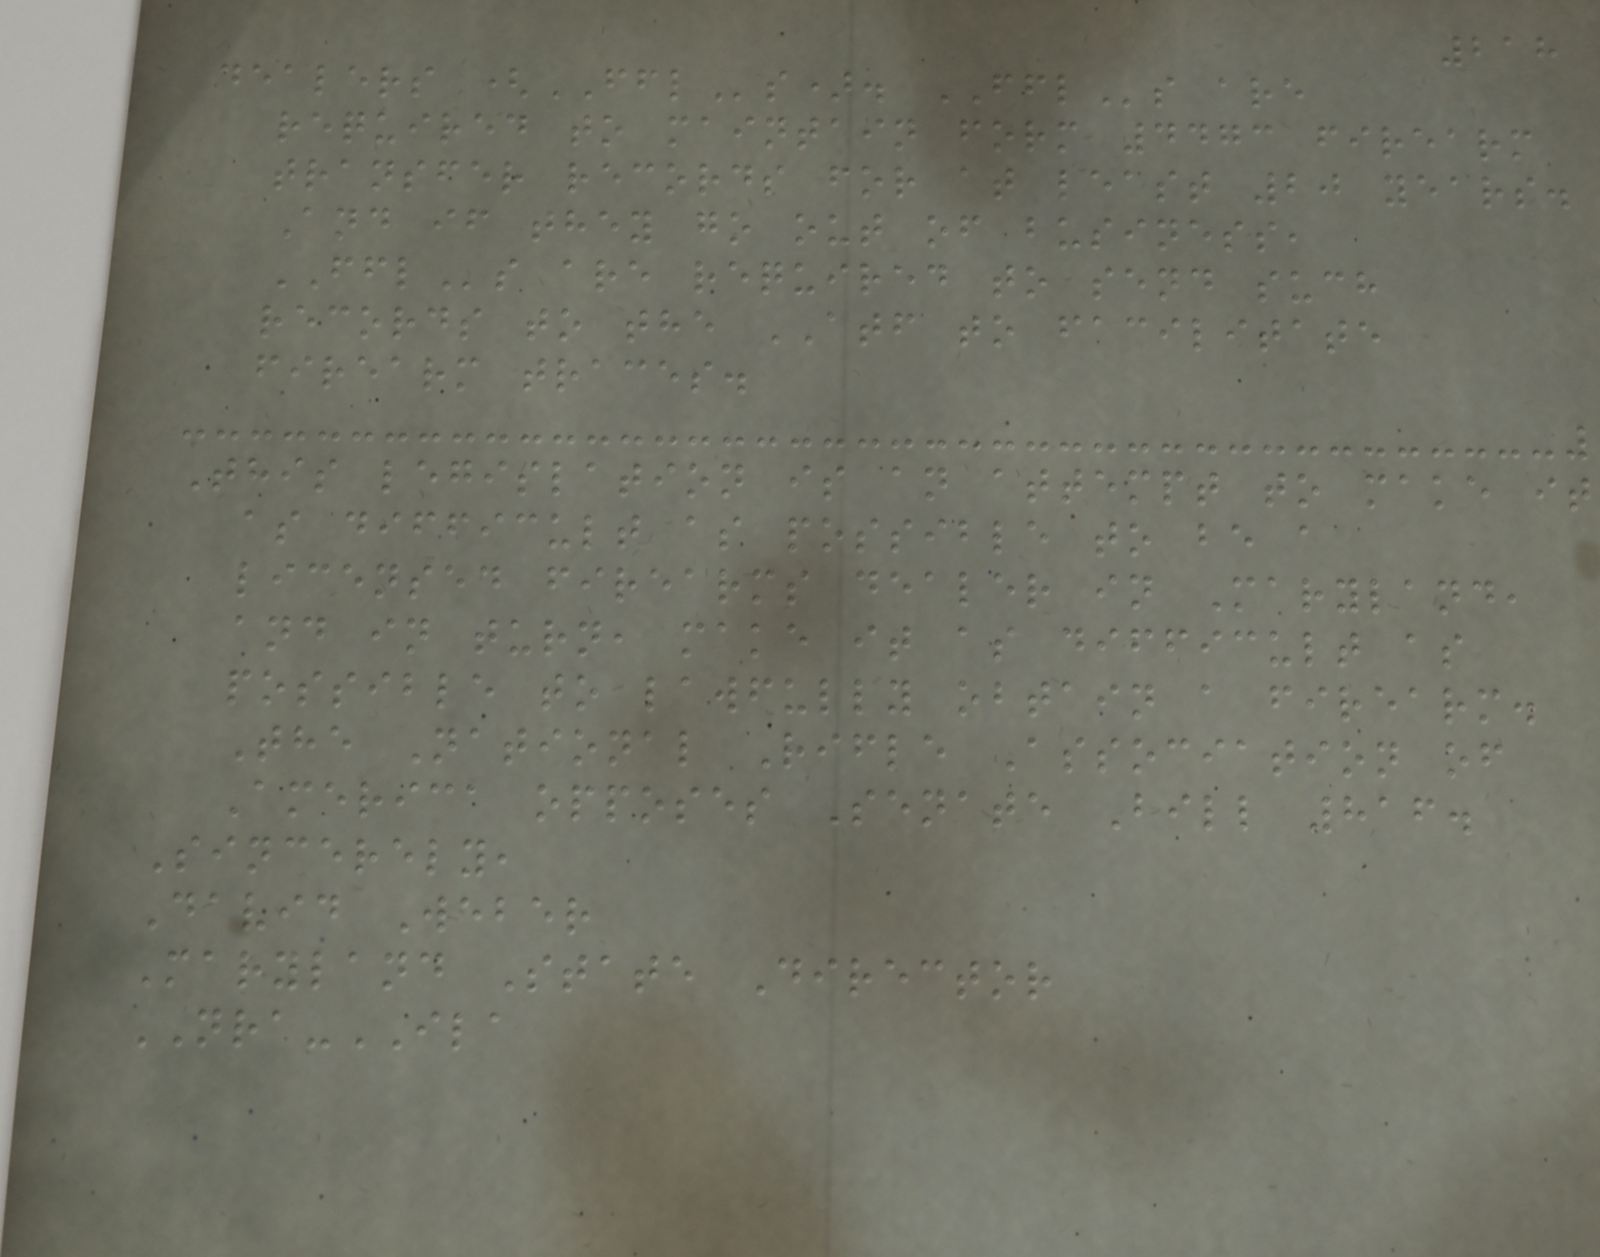218
dealers (FFLs). FFLs are
required to maintain form 4473 firearm
transfer records for at least 20 years.
And if they go out of business,
FFLs are required to send such
records to the ATF to facilitate
firearm traces.
This legislation is an attempt to make it
as difficult as possible to be a
licensed firearms dealer in Maryland,
and in turn, make it as difficult as
possible to lawfully obtain a firearm.
The National Rifle Association of
America opposes Senate Bill 816.
Sincerely,
David Weber
Maryland State Director
NRA-ILA
